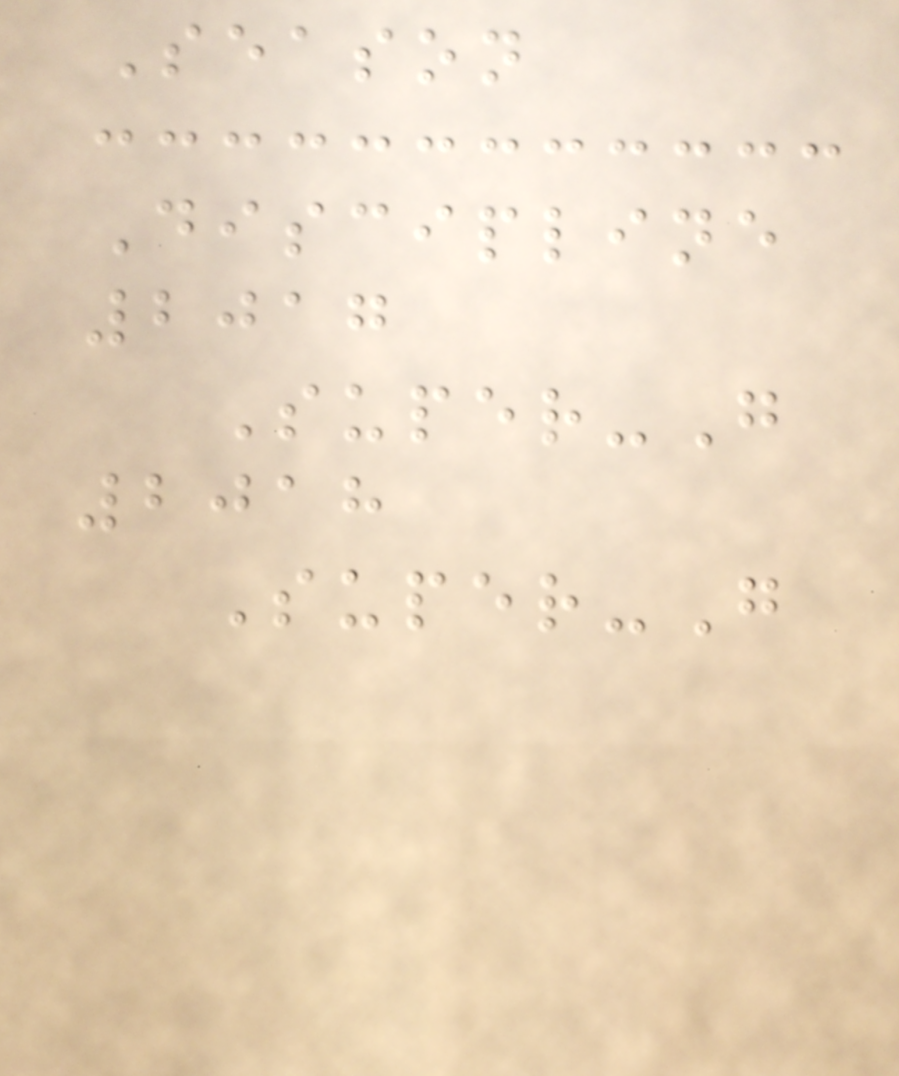Season
Discipline
2017
Super-G
2018
Super-G
